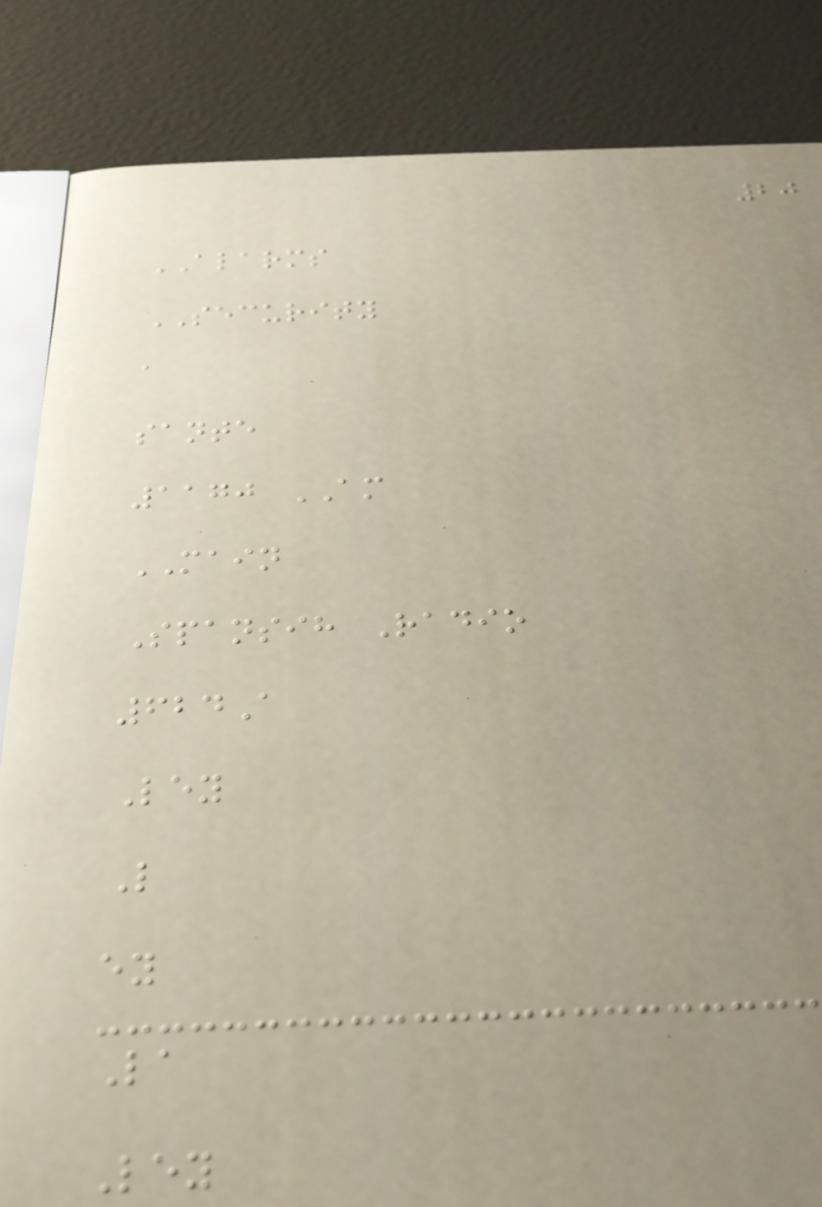20
ALARMS
SECURITY
a
sante
1170 AM
MAIN
Spansih Radio
624A
Ley
L
ey
La
Ley
